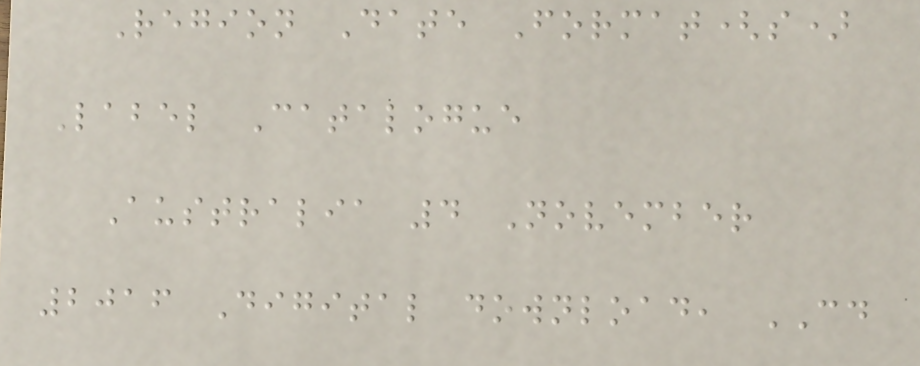Region Date Format(s)
Label Catalogue
Australia 4 November
2016 Digital download, CD
